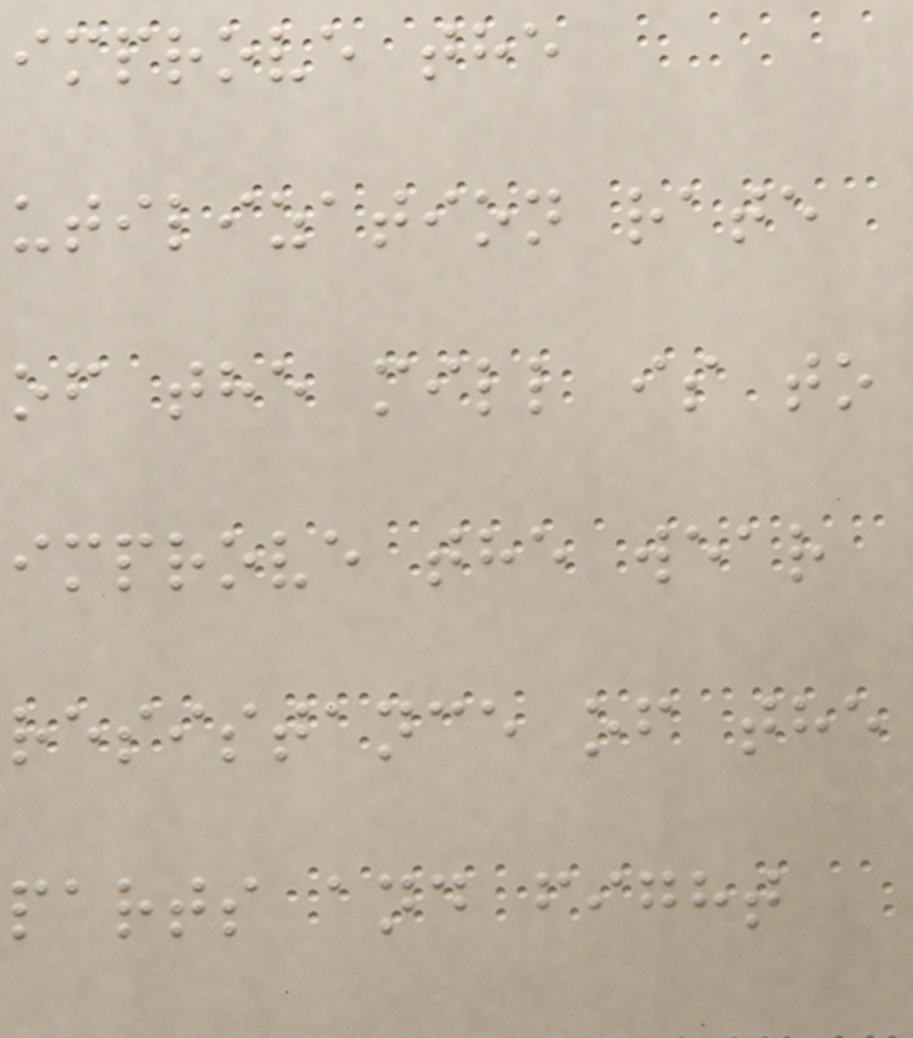improve the
utilization rate
of the mill is to
improve the wear
resistance of the
parts and fight
